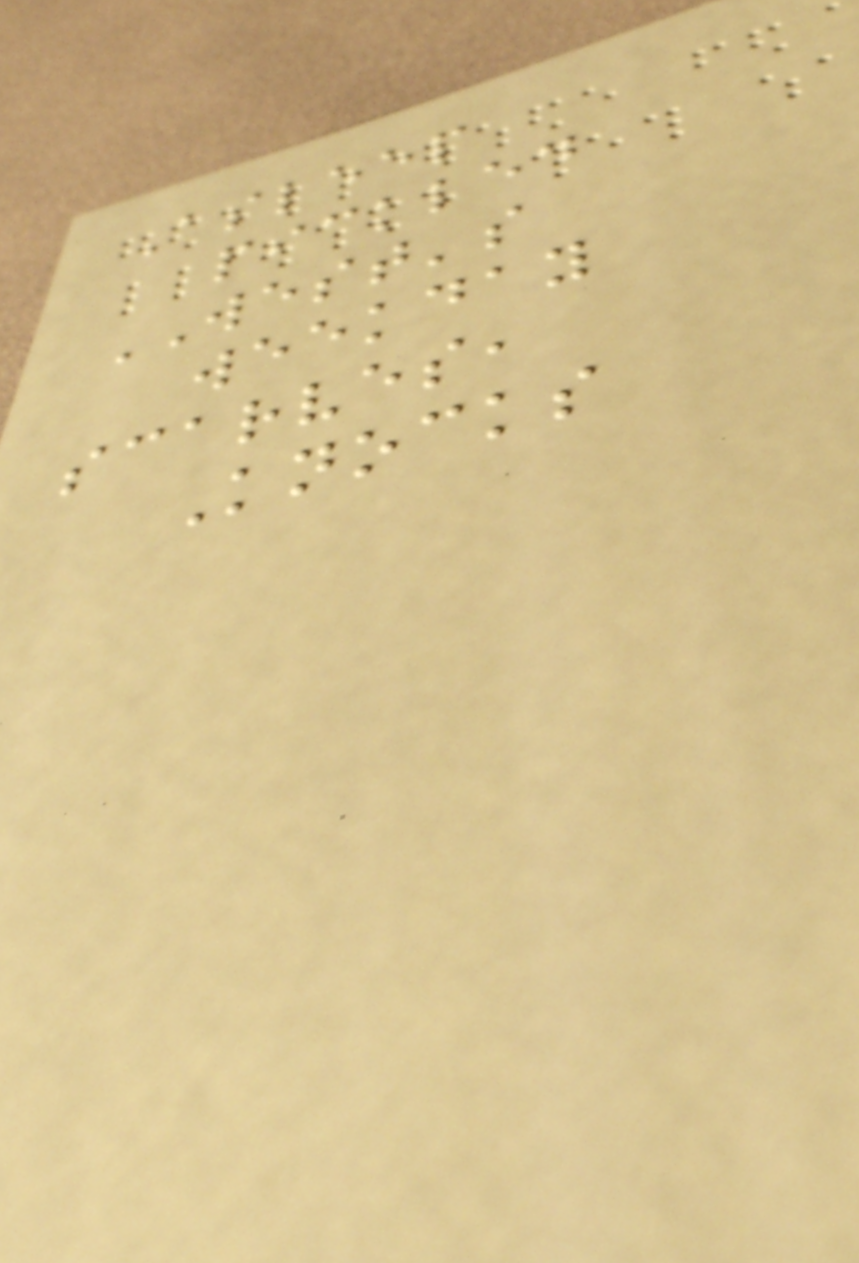Asleep
pickled
WEST's
weekday
scarves,
Knocks
